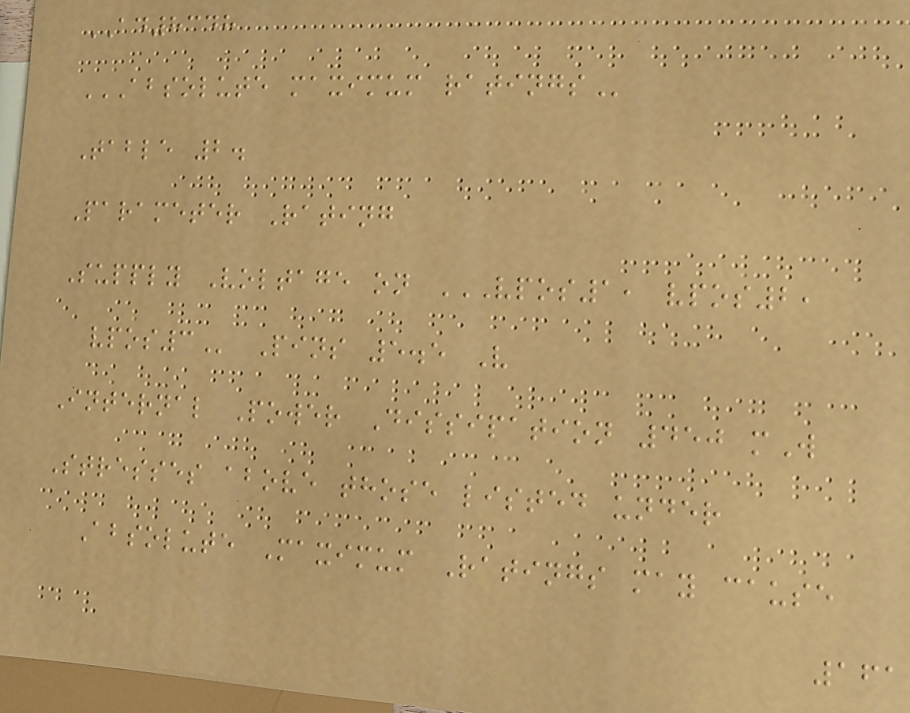AD8348
ABSOLUTE MAXIMUM RATINGS
Table 2.
Parameter Rating
Supply Voltage on VPOS1, VPOS2,
VPOS3 Pins 5.5 V
Internal Power Dissipation 450 mW
Stresses above those listed under
Absolute Maximum Ratings may cause
161
